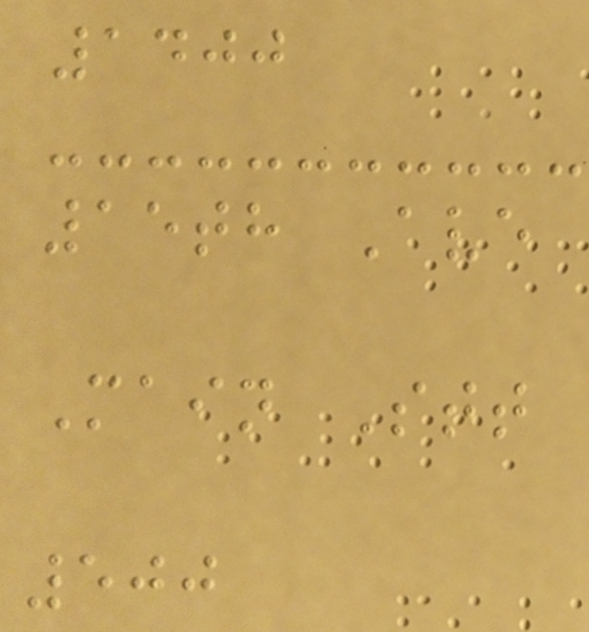1400
15th Ave
Main Stt
500
